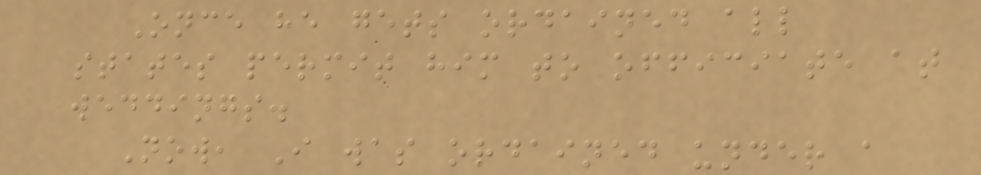Once he gets ordained all
states permit him to officiate at
weddings.
Now, I was ordained under a
